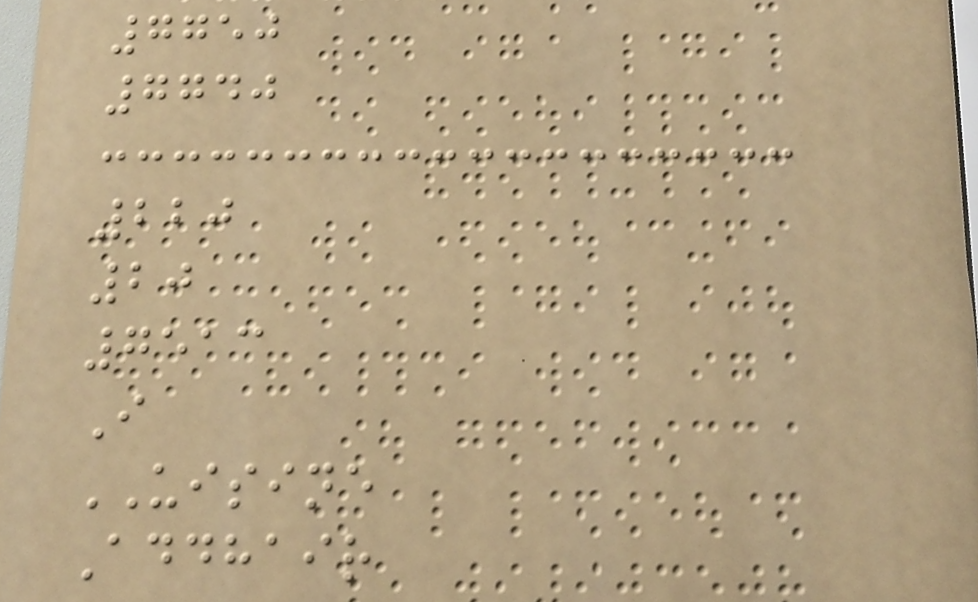7750
7740
220
20
7513
I
UISINE
Addhair
